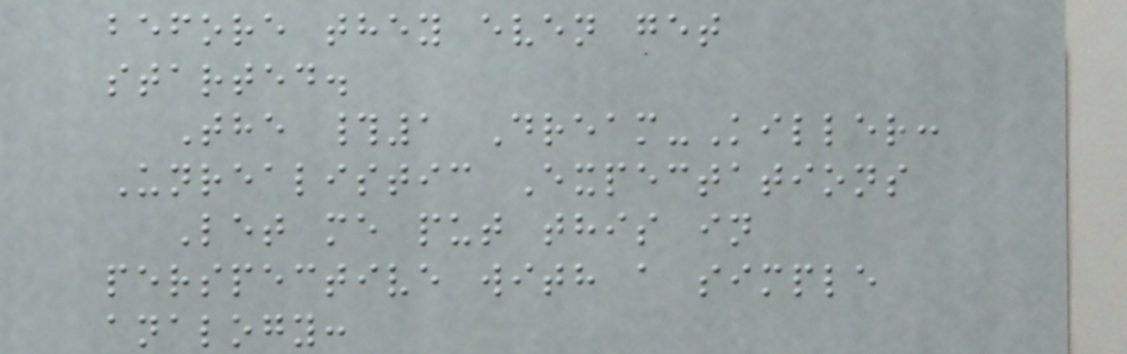before they even get
started.
The #1 Dream-Killer:
Unrealistic Expectations
Let me put this in
perspective with a simple
analogy:
